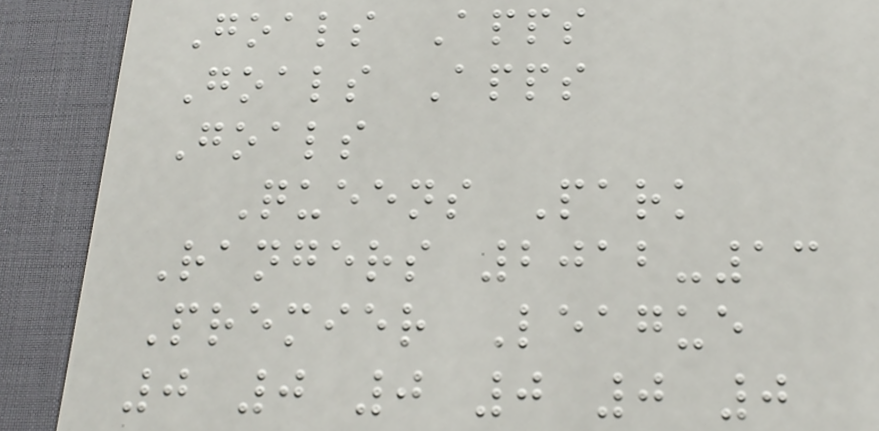Goals Apps
Goals Apps
Goals
Queens Park
Rangers 2012-13
Premier League
0 0 0 0 0 0
